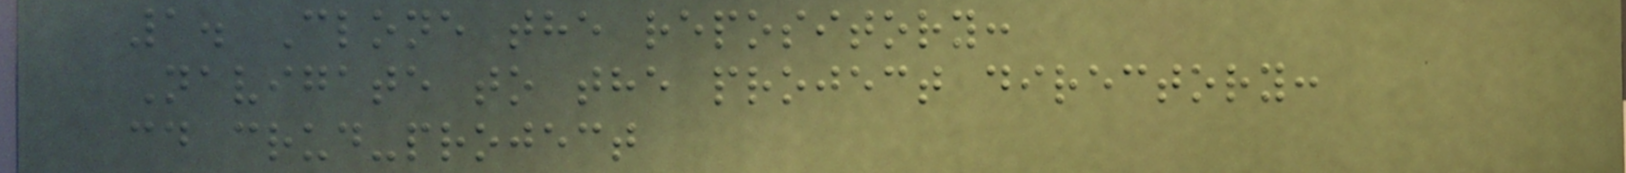1. Clone the repository:
Navigate to the project directory:
cd crud-project
